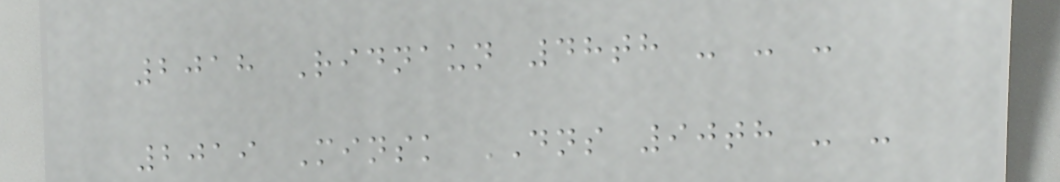2018 Ridnaun 48th - - -
2019 Minsk DNS 90th - -
